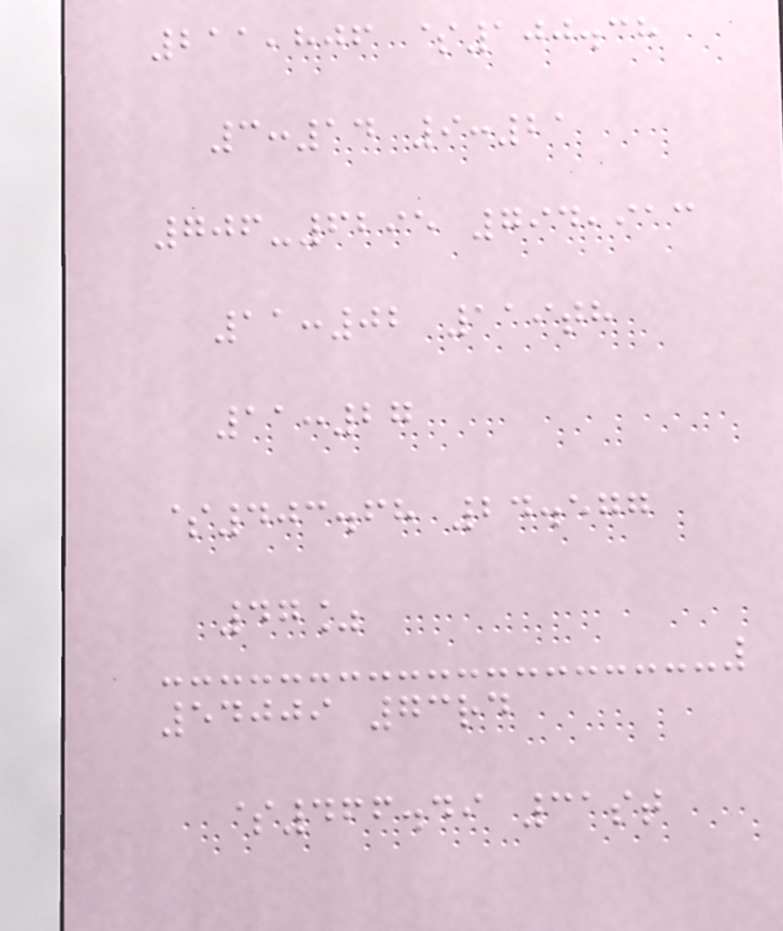211,806 $100.38
3:14 9:21
706-6295 794,913
11:02 119th
11:27
$403.68 24.577
47%
54009 73rd
$466.49 31st
